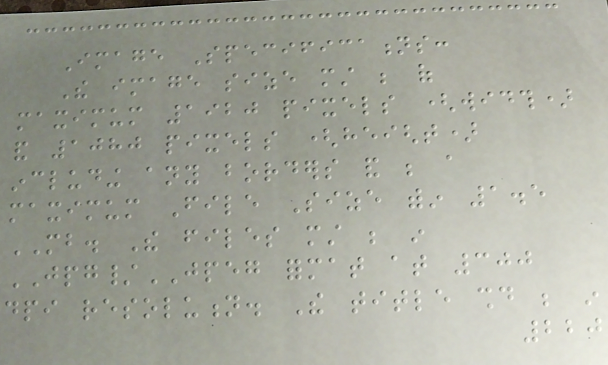Image Specifications:
The image size must be of
maximum 1920 pixels (width)
and 1080 pixels (height)
including any borders and be a
maximum File Size within 1.5
MB. The files must be in
JPG/JPEG format at 300
dpi resolution. The title should be in
220
